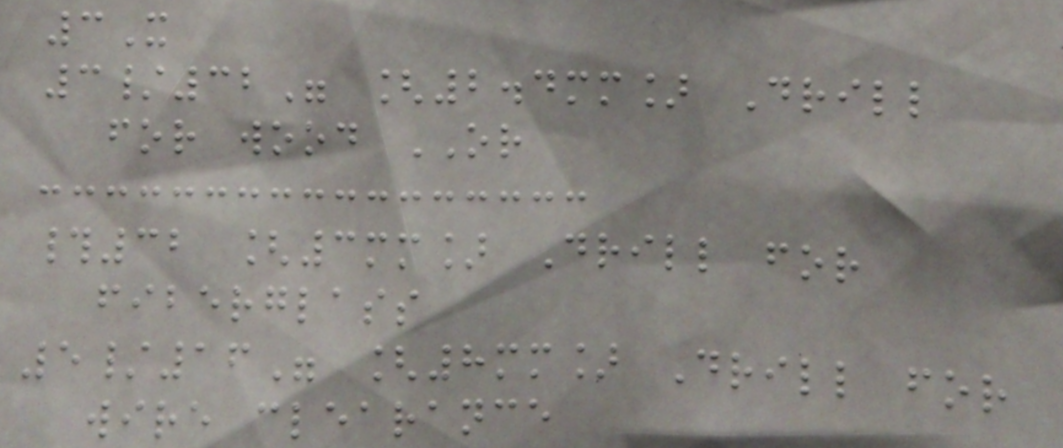3X
3/32" [2.4mm] Drill
for wood OR
#32 [3mm] Drill for
fiberglass
5/16" [8mm] Drill for
wire clearance
